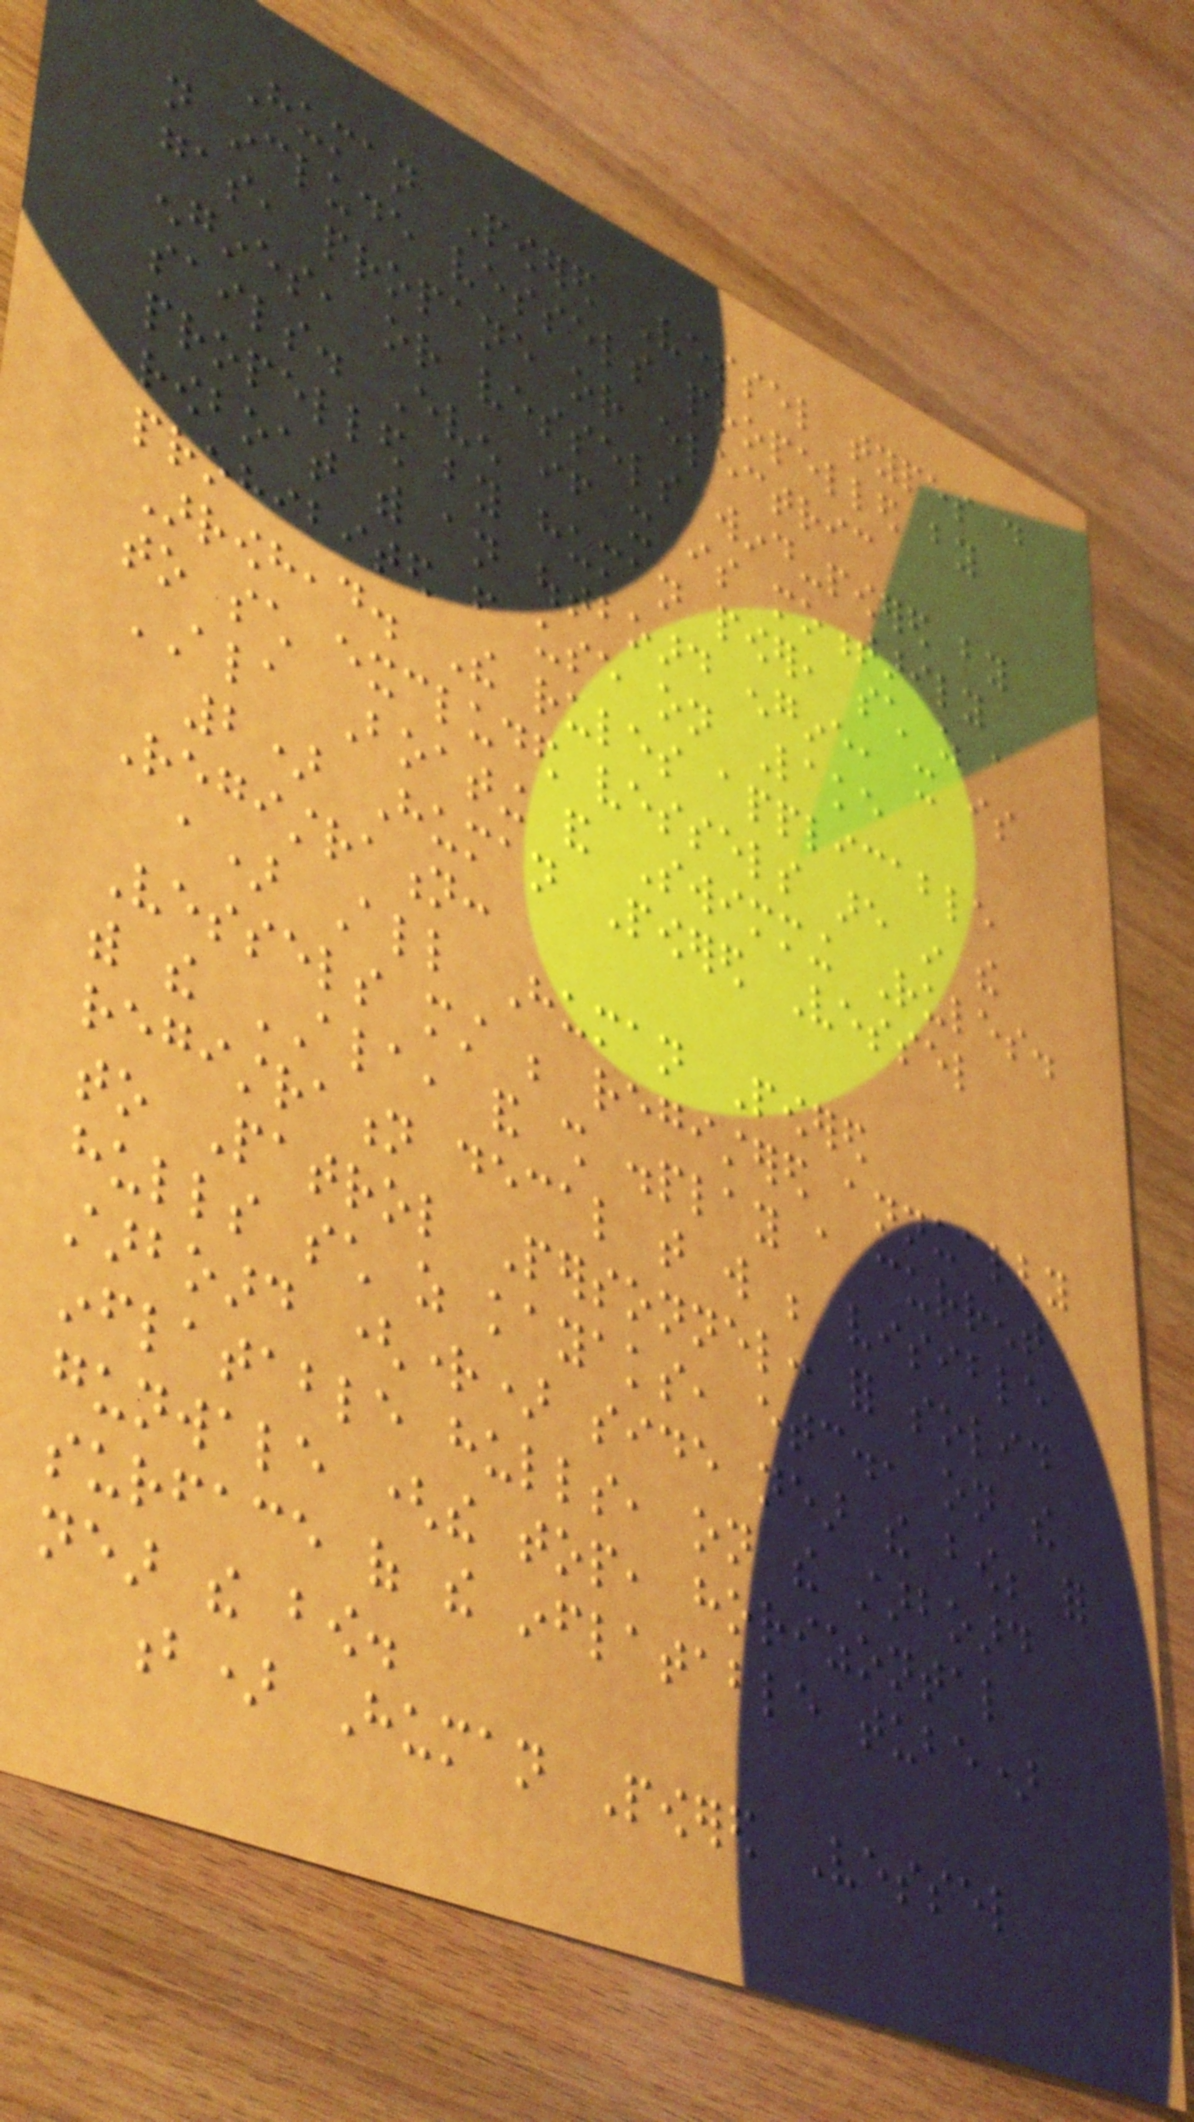Human Powered Vessel types do
not include vessels propelled by
gas, propane or electric
engines, or vessels wind-powered by
sails. Even if it is momentarily
propelled by human power, such as a
rowboat with an outboard engine, it is
prohibited from use on Lake
Arrowhead. The rules applicable
to such excluded vessels are in the
ALA Boating and Swimming Rules.
2) Human Powered Vessel
Registration:
a) All Human Powered
Vessels must be registered annually
with the ALA, and shall display a current
registration decal that will be visible
to Patrol Personnel: for solid
hulls such as kayaks, etc., on the
starboard (right) side near the bow; for
inflatable hulls, on the starboard
gunwale (the top, horizontal
surface of the inflatable tube)
near the bow.
b) Human Powered Vessel
